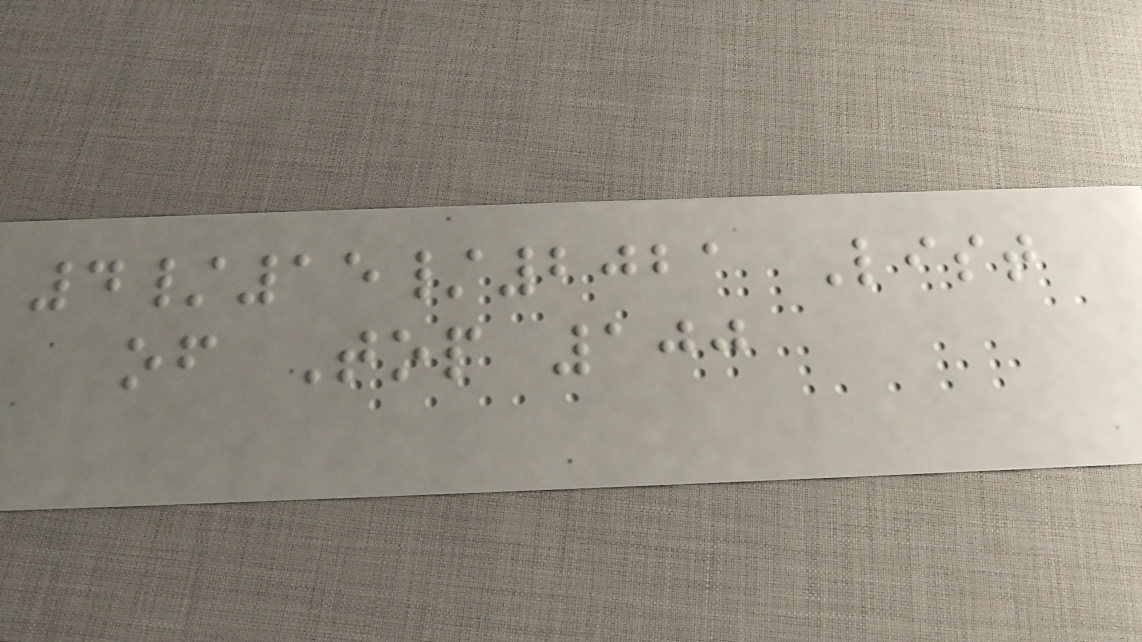4/15/2021 List
of Top 100
